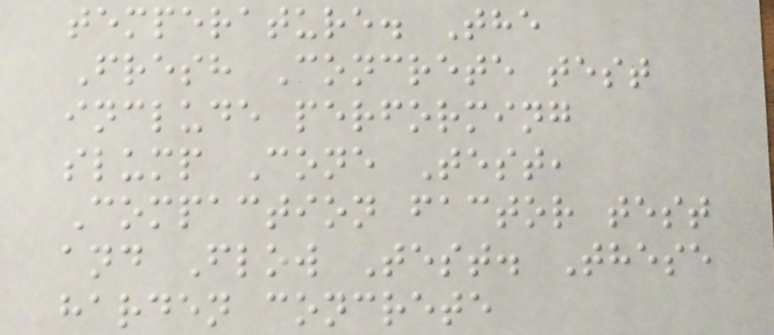temperature. The
Fresh Concrete test
include performing
slump Cone Test,
Compaction factor test
and Flow Test. These
harden concrete
